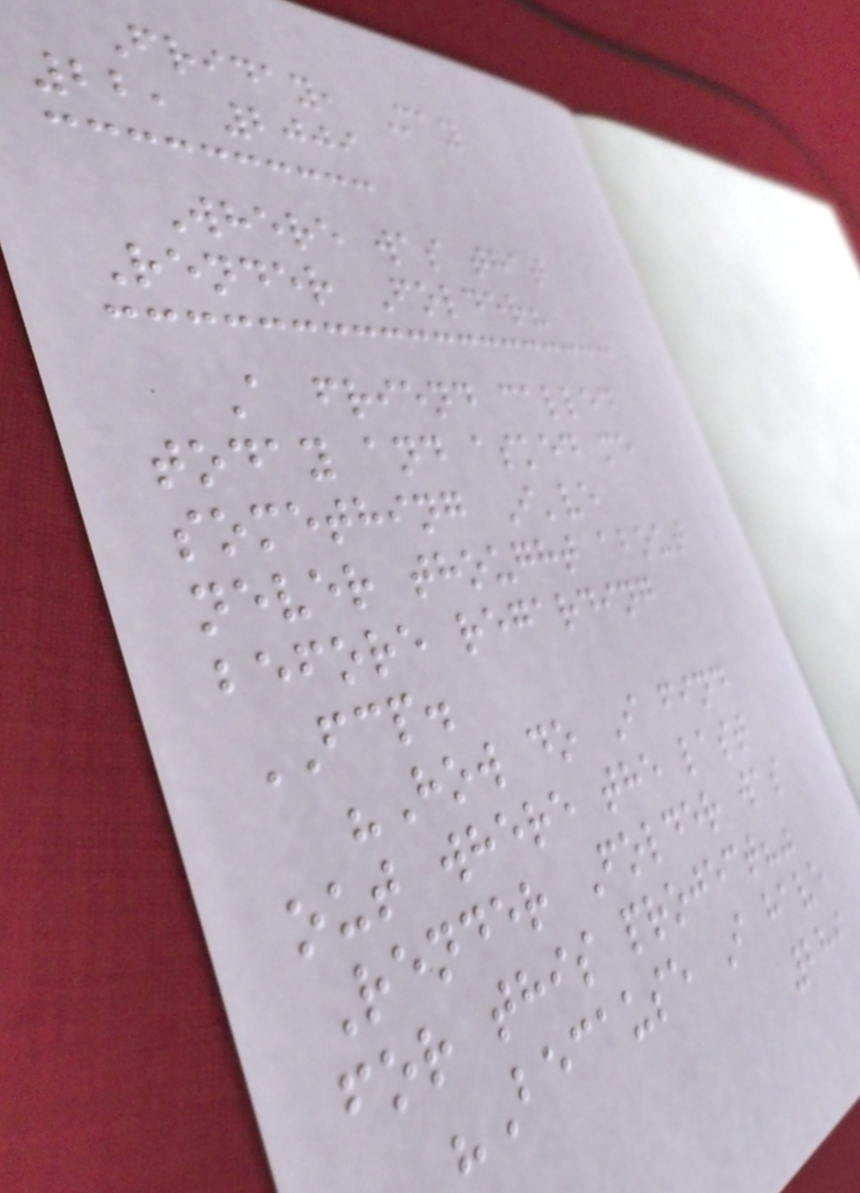Friday, May
22, 2009
Where was that
Render Folder?
A friend called
today and asked me
something I've
never thought about
before regarding
FCP.
"How do I find
out where the last
Render Folder was
for this project?"
"Because I have
289
